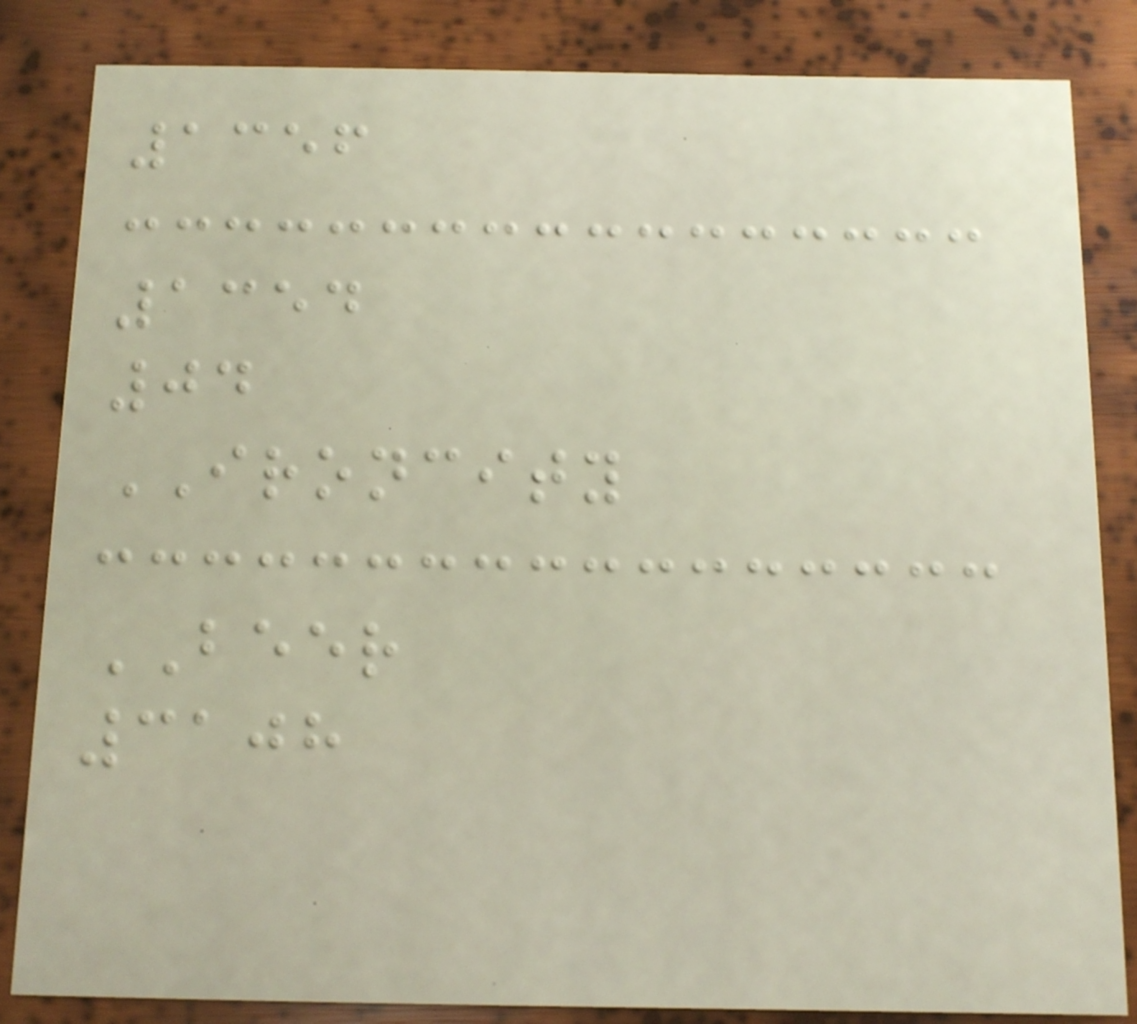1356
1354
04
IRONCITY
BEER
3108
